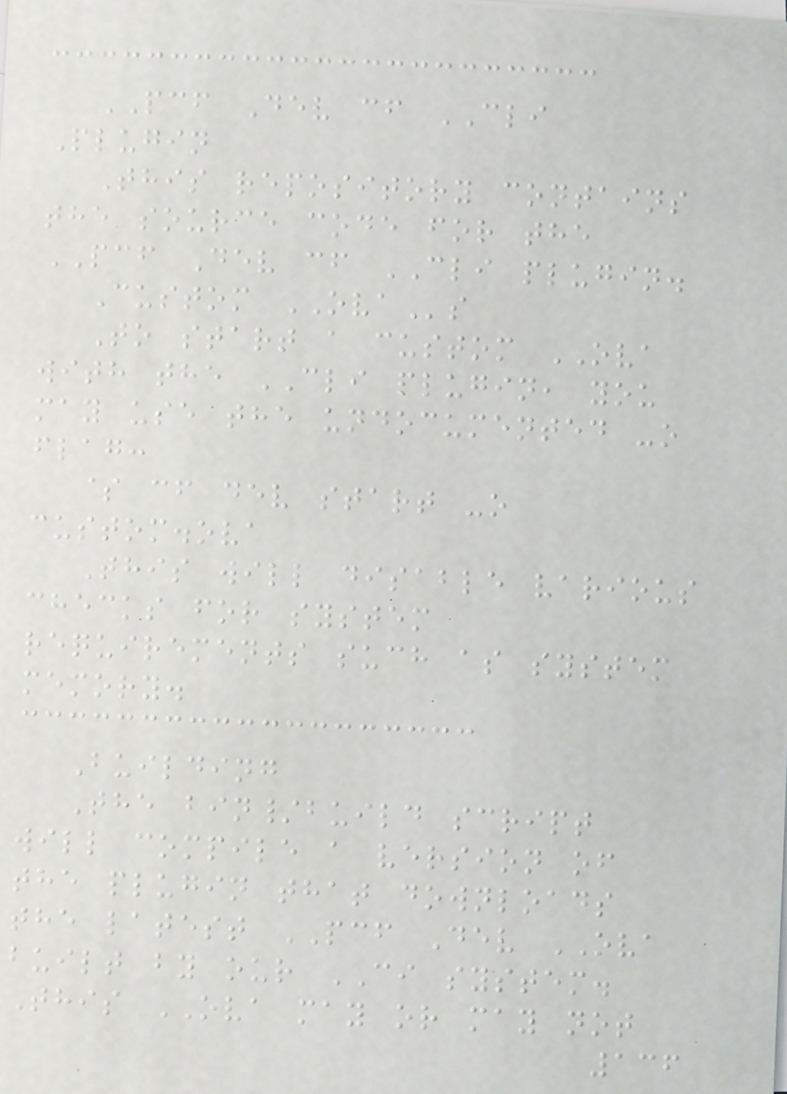PCF Dev cf CLI
Plugin
This repository contains
the source code for the
PCF Dev cf CLI plugin.
Custom OVAs
To start a custom OVA
with the CLI plugin, you
may use the undocumented -o
flag:
$ cf dev start -o
custom.ova
This will disable various
checks for system
requirements such as system
memory.
Building
The bin/build script
will compile a version of
the plugin that downloads
the latest PCF Dev OVA
built by our CI system.
This OVA may or may not
136
